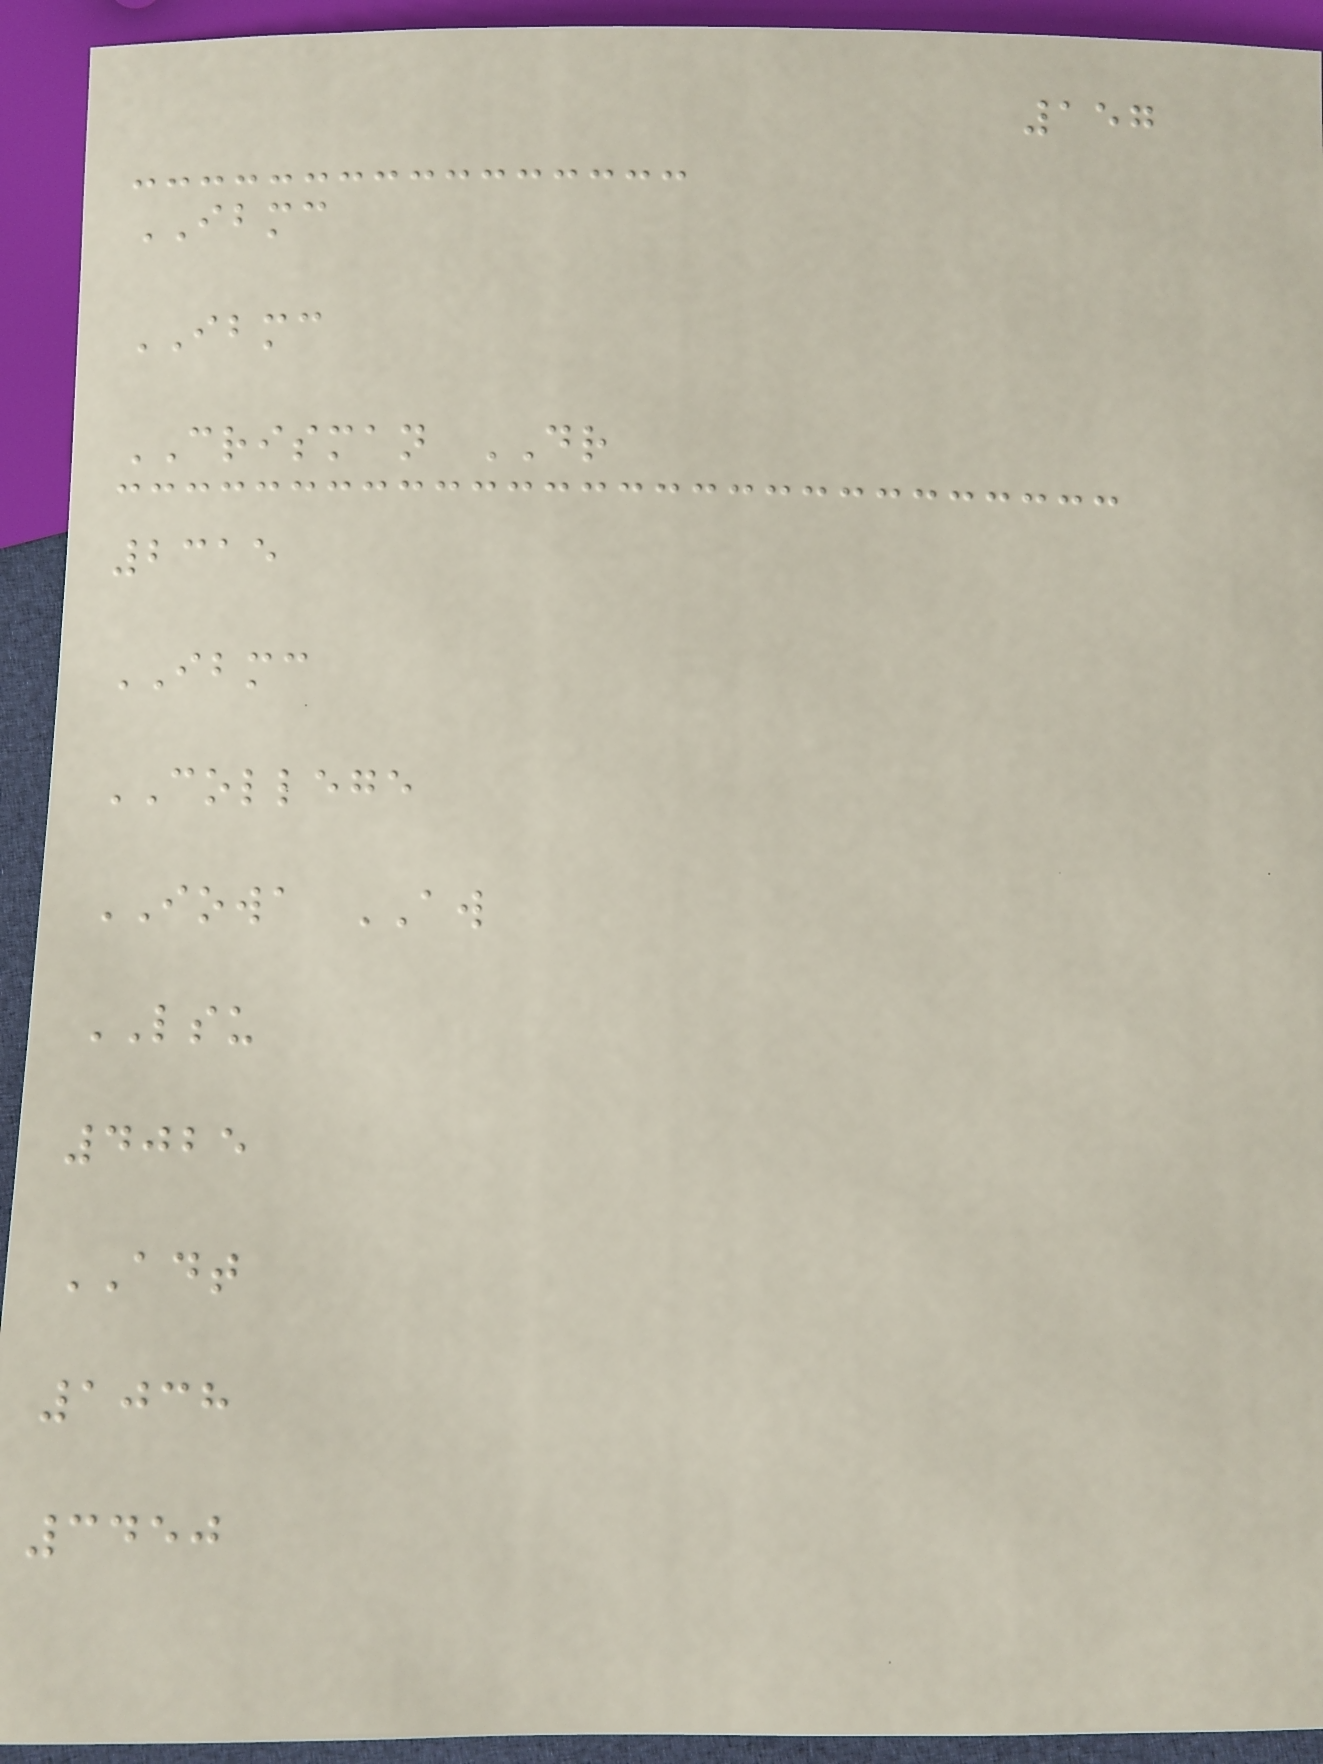157
IBMC
IBMC
CRISMAN DR
2315
IBMC
COLLEGE
IOWA AW
LSU
4025
ADT
1038
3450
